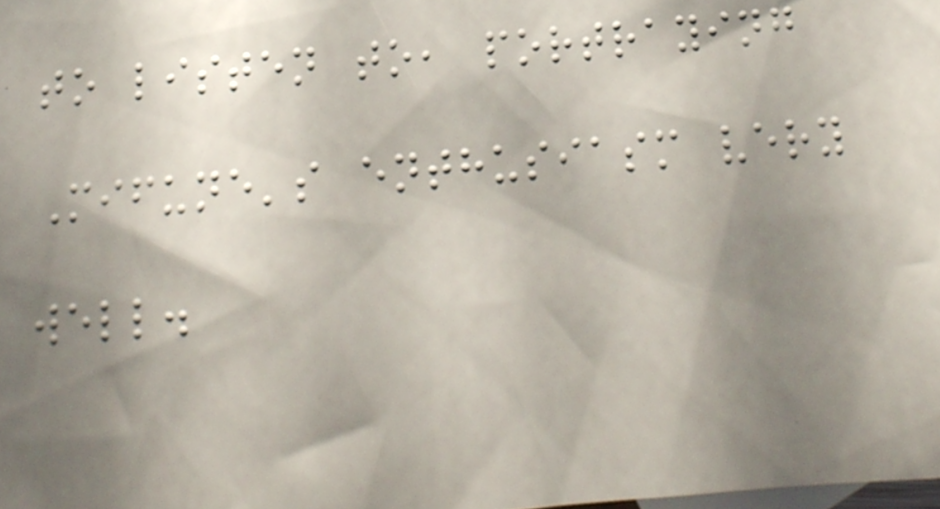to listen to, portraying
Mifune's enthusiasm very
well.
